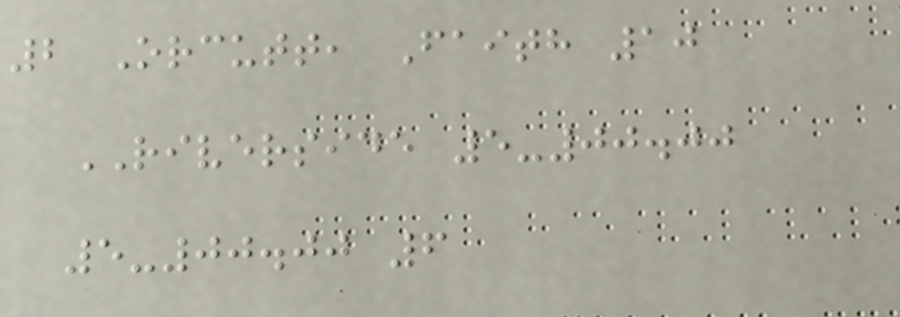2 Orcutt, Faith 10
RIVERSIDE 5-00.00
5-00.00 6
